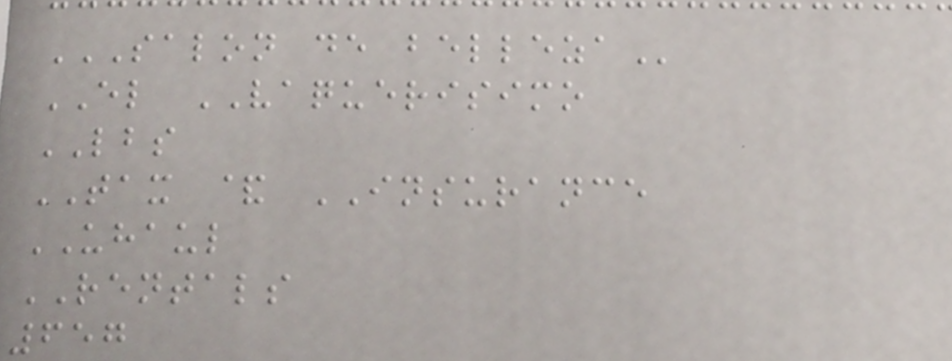SALON DE BELLEZA
EL VAQUERISIMO
LBS
TAX & INSURANCE
UHAUL
RENTALS
657
